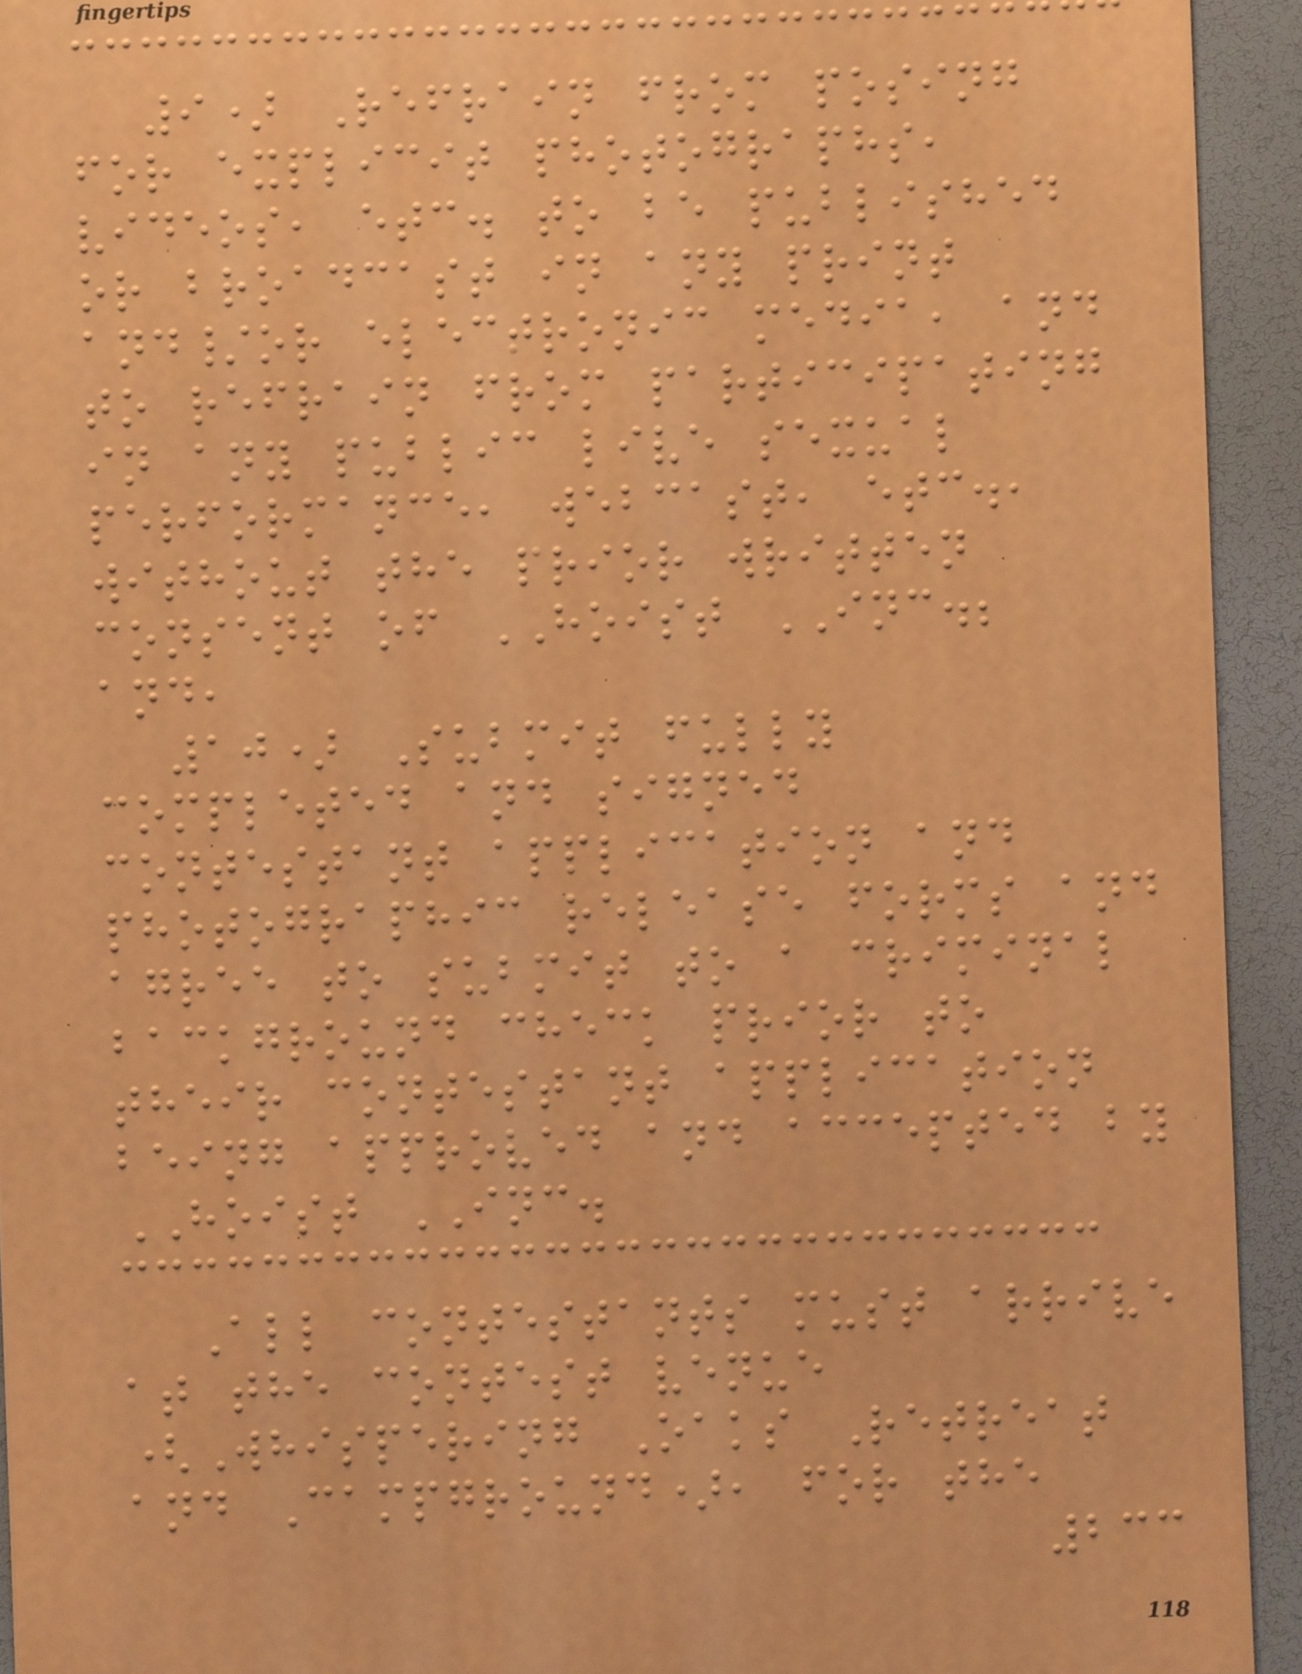9) Refrain from posing
for explicit photographs,
videos, etc. to be published
or broadcast in any print
and/or electronic media, and
to refrain from participating
in any public live sexual
performance, webcast, etc.,
without the prior written
consent of HOIST INC.;
and,
10) Submit fully
completed and signed
contestant application and
photographic release forms and
agree to submit to a criminal
background check prior to
their contestant application
being approved and accepted by
HOIST INC.
All contestants must arrive
at the contest venue
(Whispering Oaks Retreat
and Campground), for the
233
